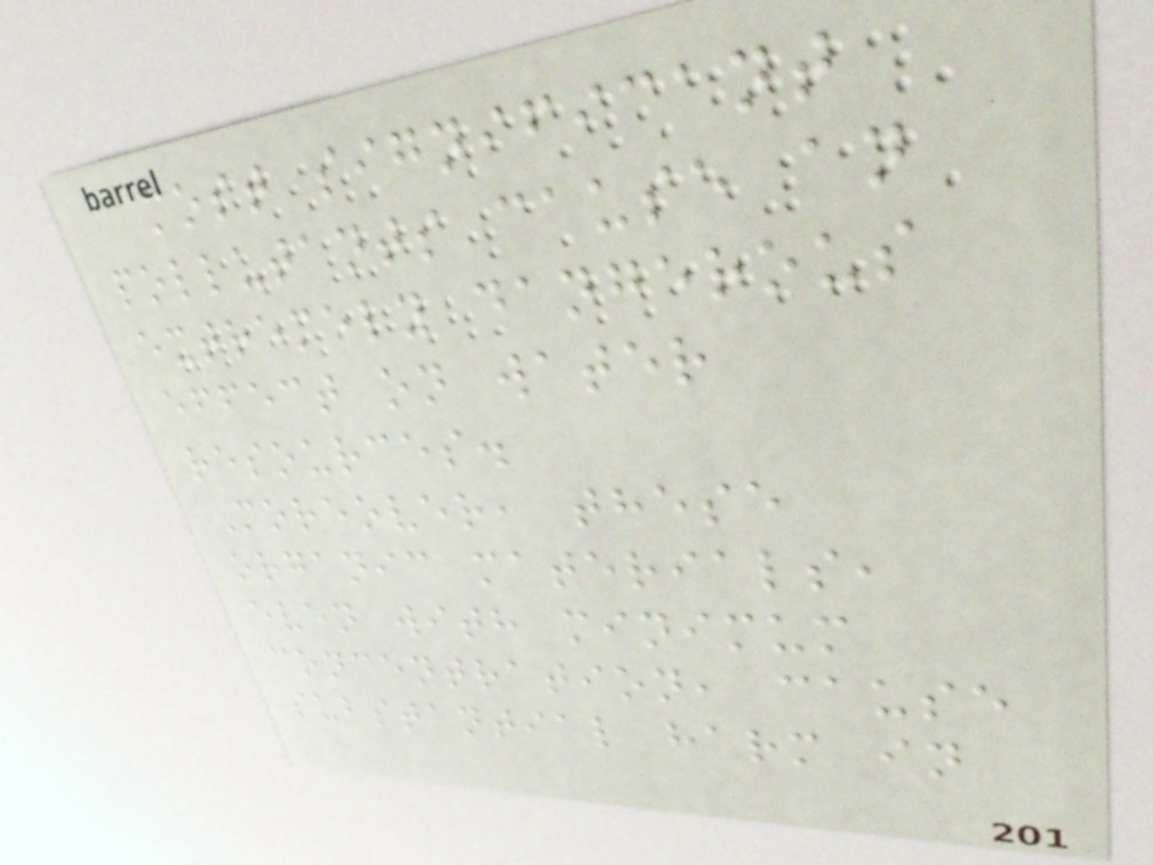most significant
pollutants cause an
extremely dangerous
effect on water
resources.
Moreover, these
organic materials,
even with minimum
concentration, cause
substantial harm in
